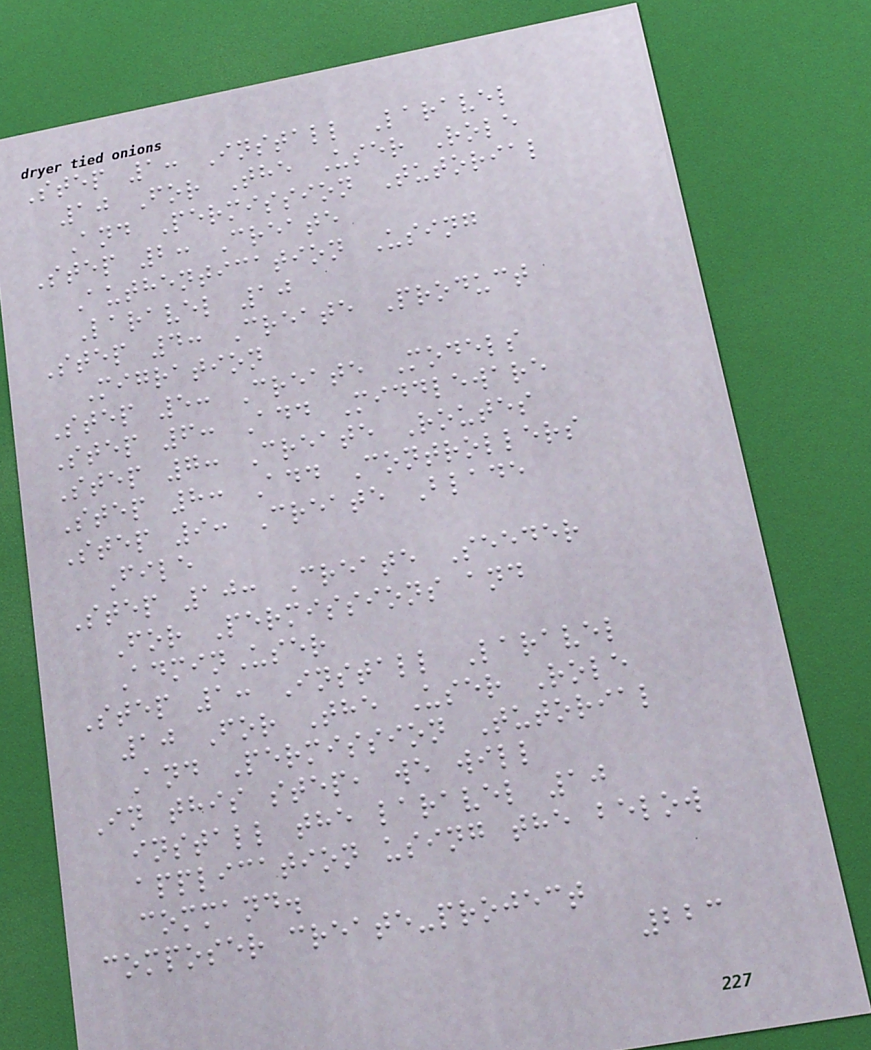Step 1: Install Laravel
10 For The User Role
And Permission Tutorial
Step 2: Create
Authentication Using
Laravel 10
Step 4: Create Product
Migration
Step 5: Create Models
Step 6: Add Middleware
Step 7: Create Routes
Step 8: Add Controllers
Step 9: Create Blade
File
Step 10: Create Seeder
For Permissions and
AdminUser
Step 1: Install Laravel
10 For The User Role
And Permission Tutorial
In this step, we will
install the laravel 10
application using the below
command.
composer create-project
223
